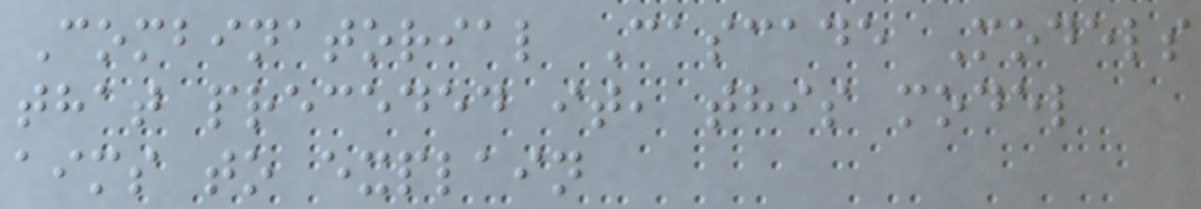Combinatorial Cascade Models
that preceded it, this model
aims to explain
